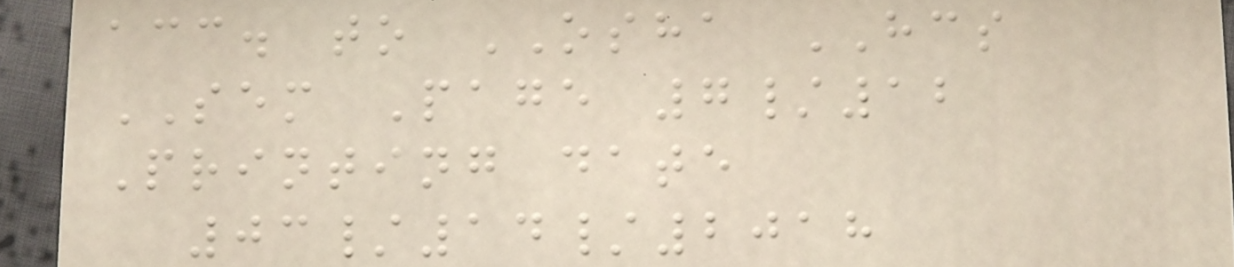acc. to OSHA HCS
SEM Page 7/12
Printing date
03/14/2018
